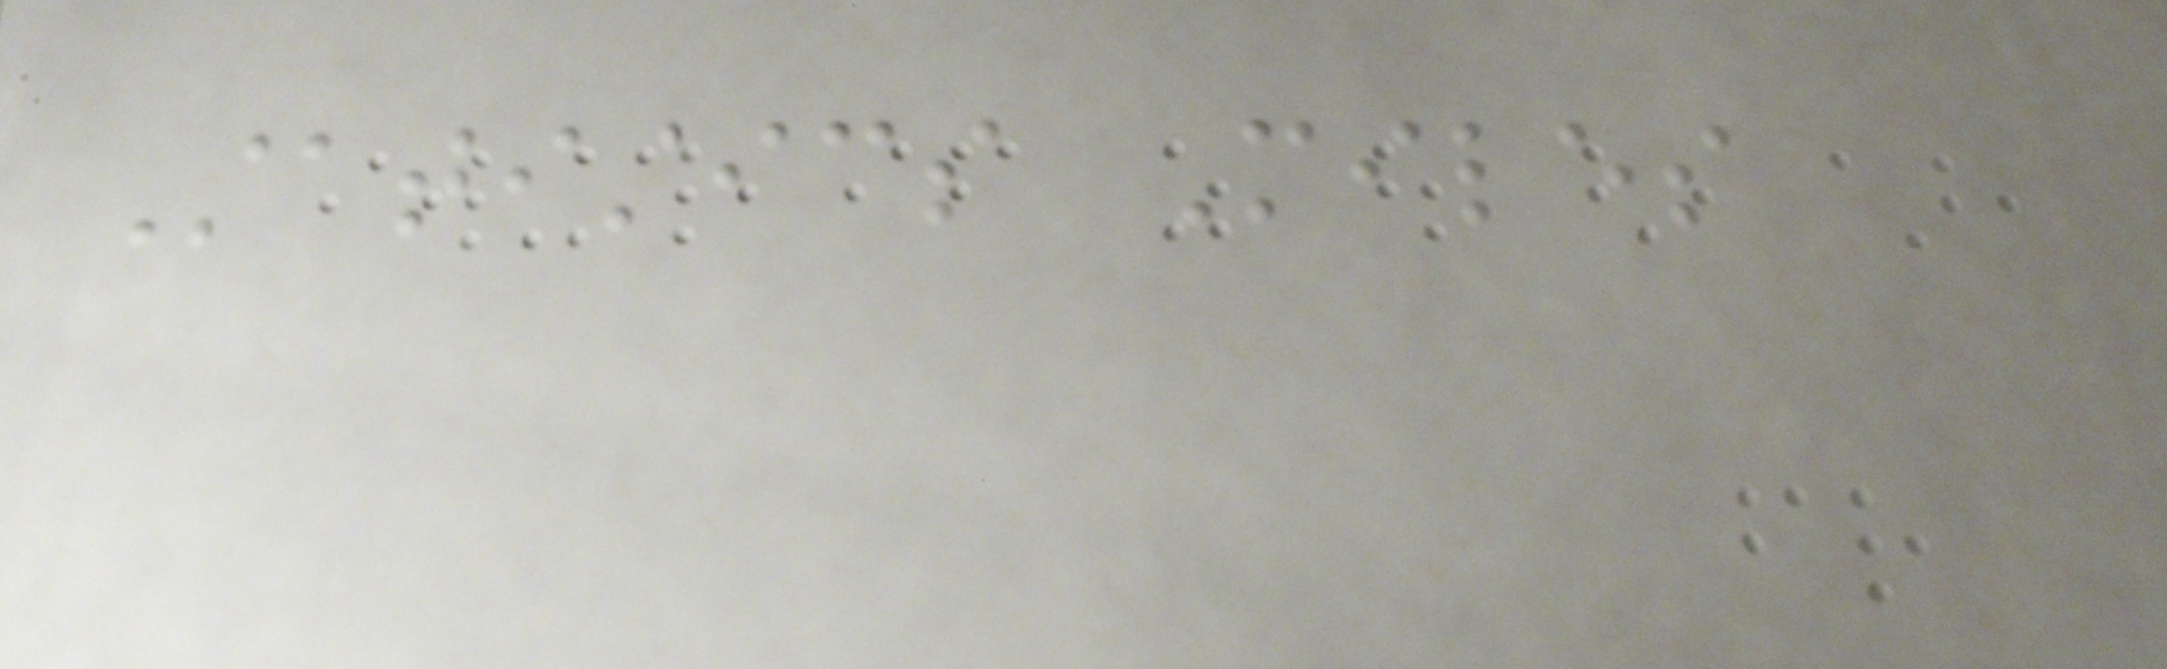Statistics Miles
